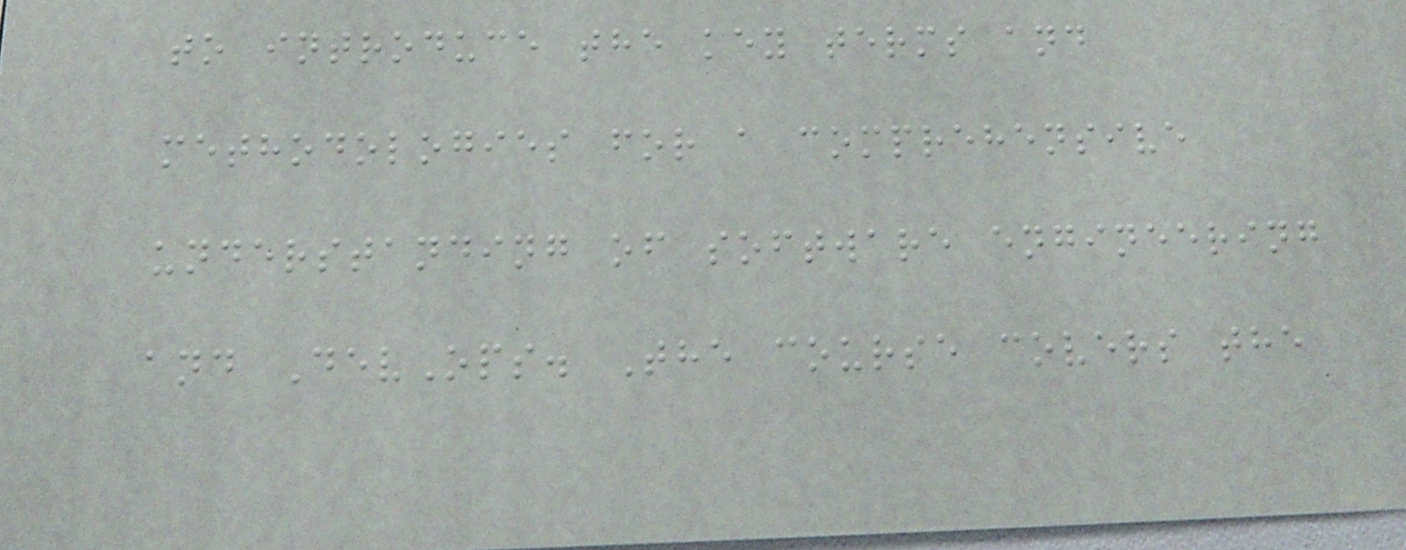to introduce the key terms and
methodologies for a comprehensive
understanding of software engineering
and DevOps. The course covers the
